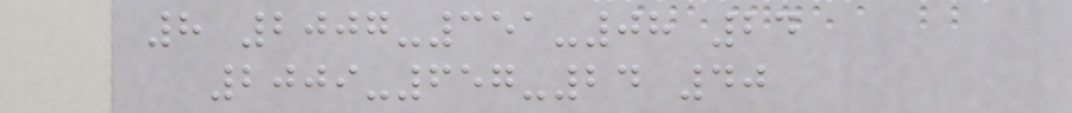8 2007-351-08 24
2009-657-24 40
